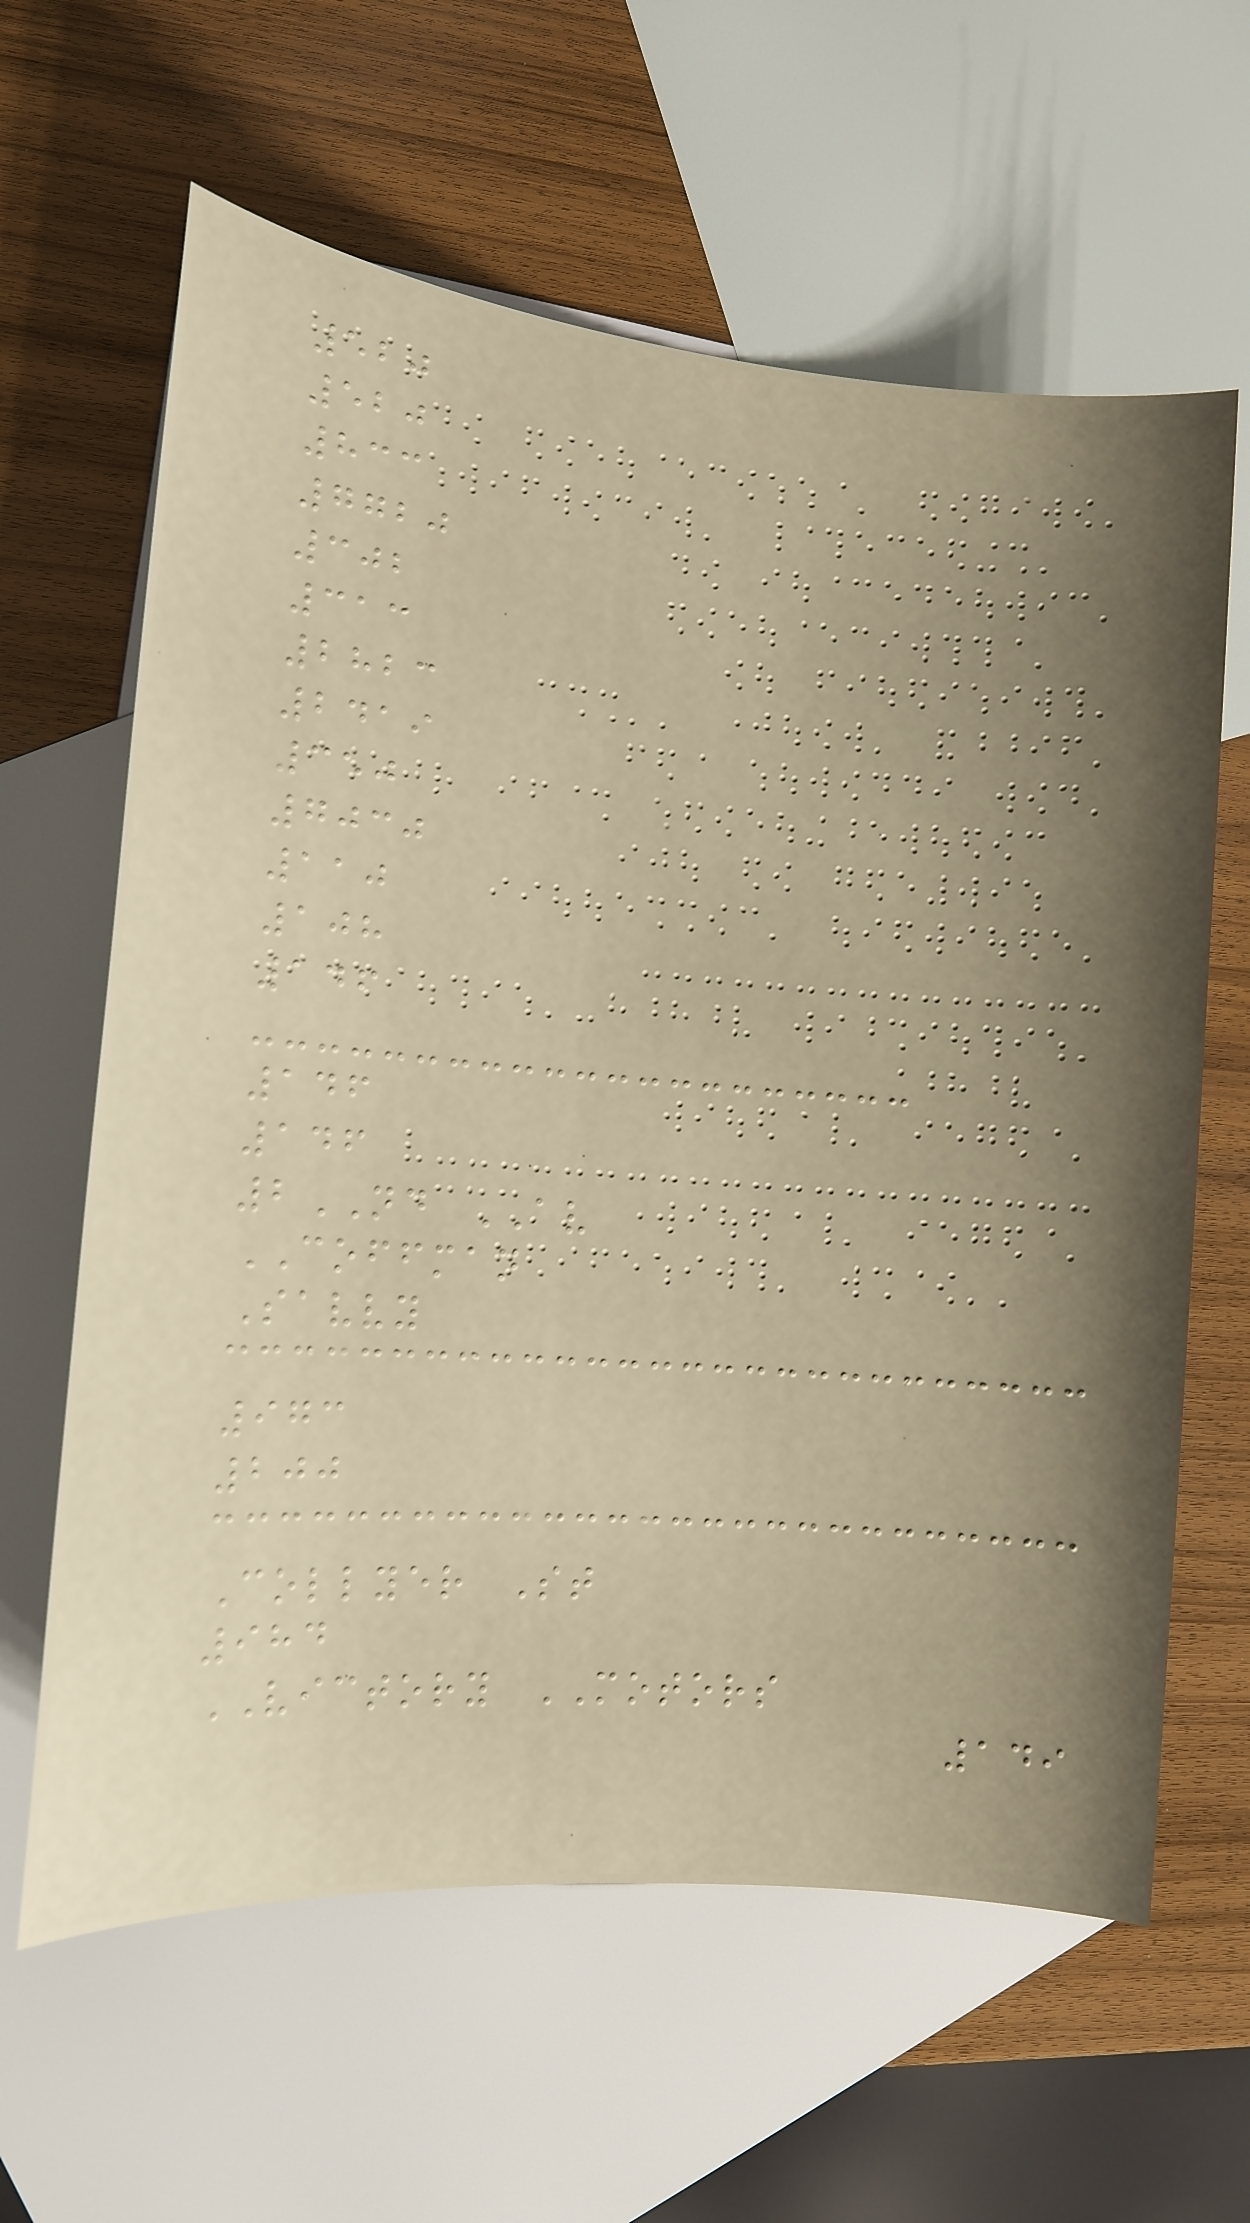520
520
833
7720
302
313
2823
2419
350
7030
110
108
146
146
146
2ND AV
COFFMAN
Savvy
973
200
Collyer St
984
VICTORY MOTORS
149
